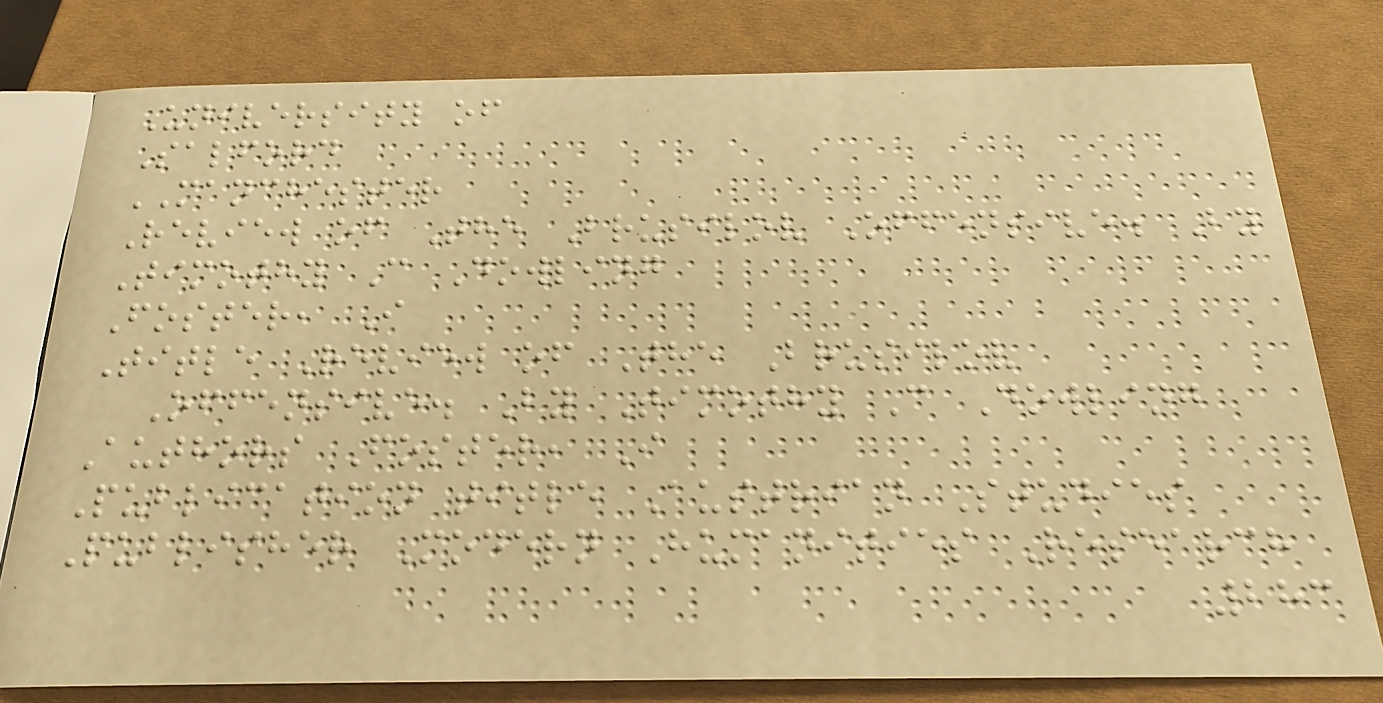University of
Salford
MANCHESTER
Review of The Brusilov Offensive. By
Timothy C Dowling
Foster, I
Title Review of The Brusilov
Offensive. By Timothy C Dowling
Authors Foster, I
Publication title Austrian Studies
Publisher Modern Humanities Research
283
